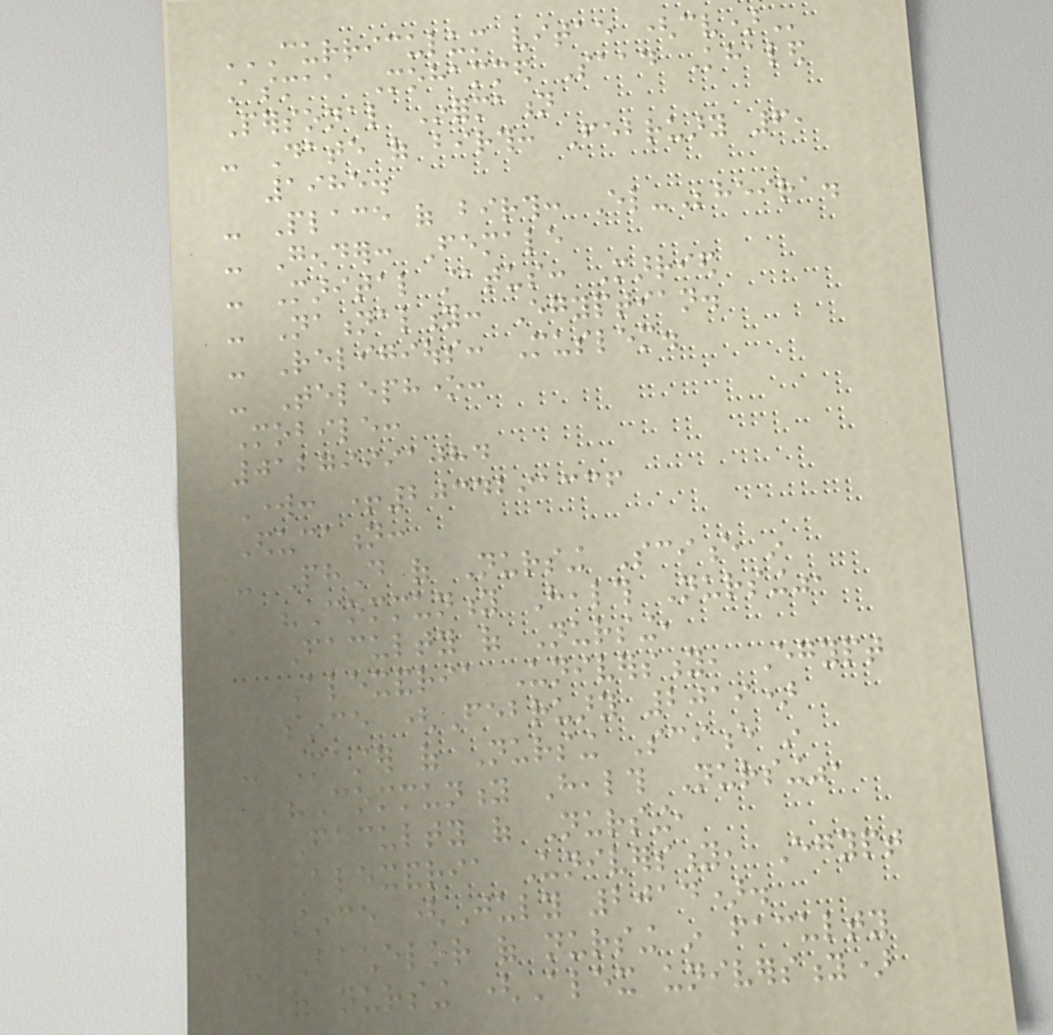CURRICULUM VITAE (CV)
Asmaa Mohammed Saad Khaled
Personal Information
- Date of birth: February 6,
1985.
- Place of birth: El-Beheira.
- Gender: Female
- Marital status: Married
- Nationality: Egyptian.
- Religious: Muslem.
- Telephone:
Mobile:
01279991084
Work: +2034291336
Education:
- PhD of Nursing Science in
"Community Health Nursing",
Faculty of Nursing,
Alexandria University, Egypt
since (February 2019)
- Master of Nursing Science in
"Community Health Nursing",
Faculty of Nursing,
Alexandria University, Egypt
since (July 2014).
- Bachelor of nursing in faculty
of nursing (Alex university)
